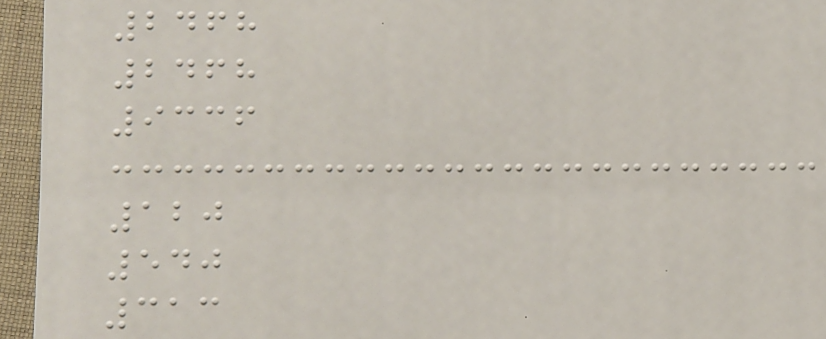2468
2468
9336
120
540
313
